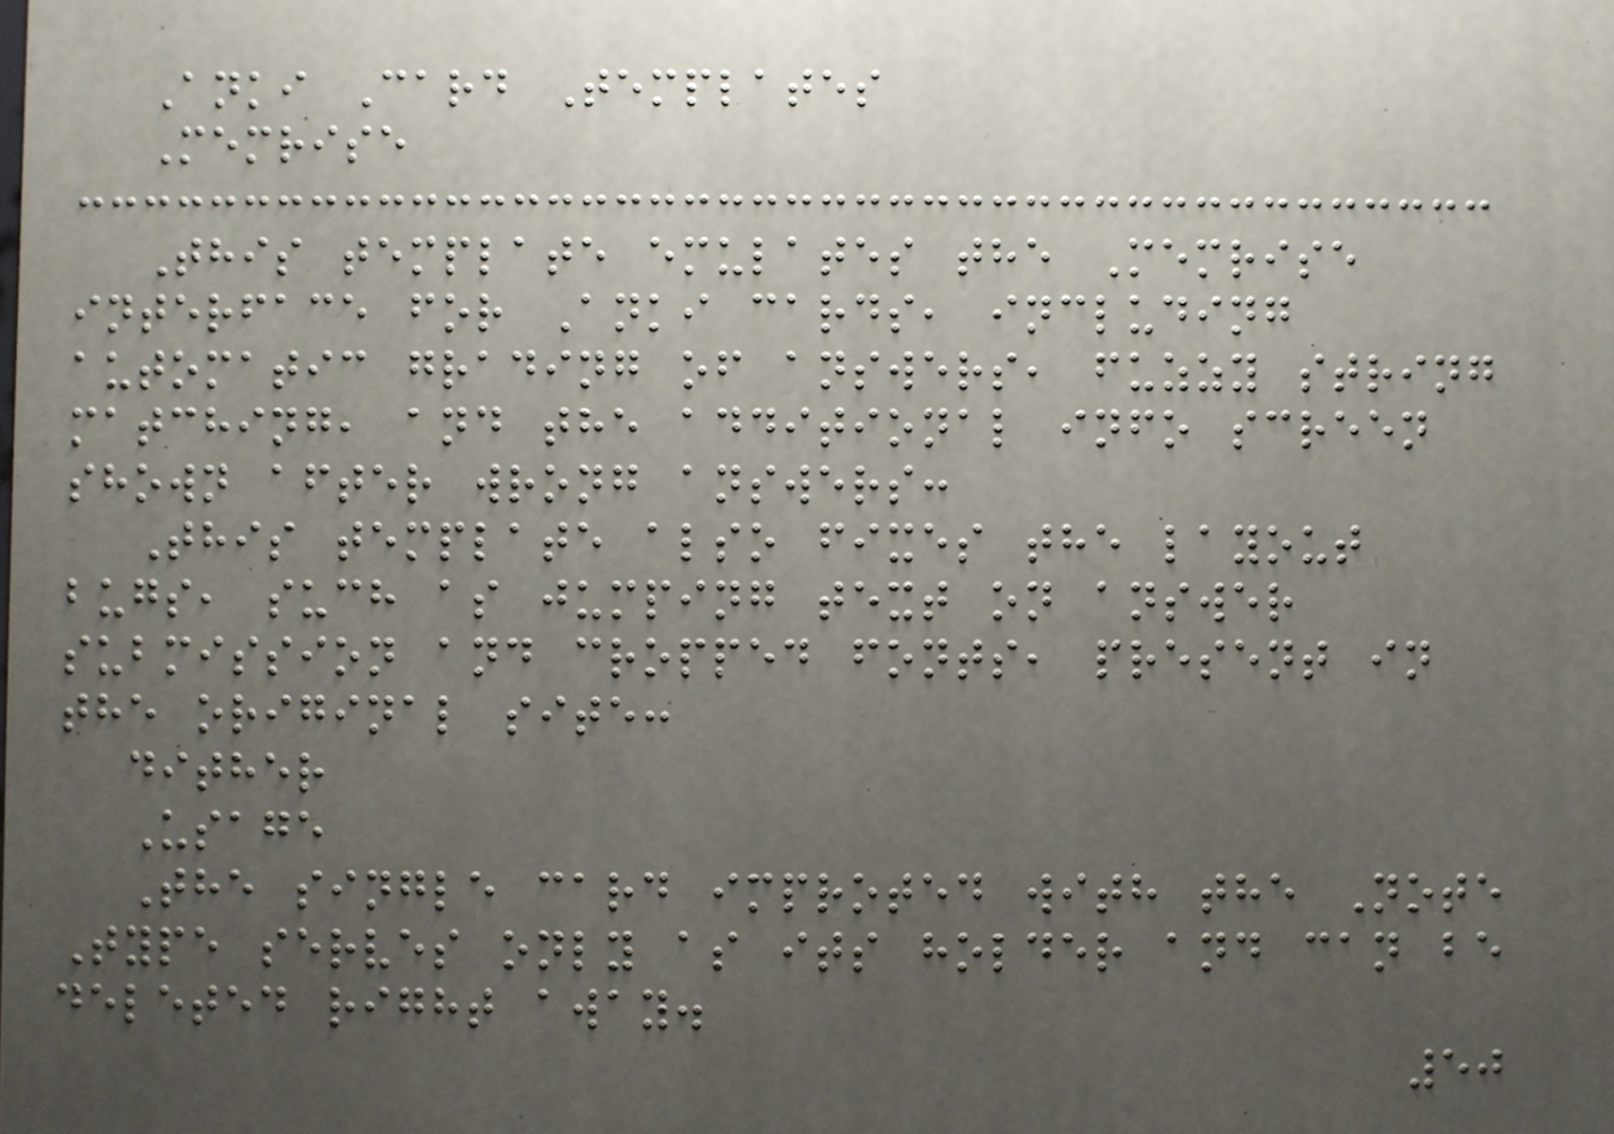Anki Card Templates
Memrise
This template emulates the Memrise
interface for Anki cards, including
automatic grading of answers, fuzzy string
matching, and the additional info screen
shown after wrong answers:
This template also fixes the layout
bugs, such as jumping text on answer
submission and cropped fonts, present in
the original site:
dither
Usage
The single card improted with the Note
Type serves only as its holder and can be
deleted right away.
50
